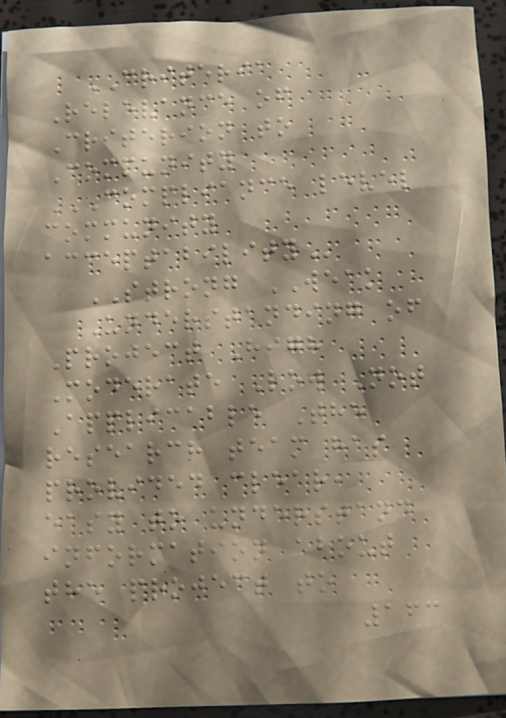CRITERIA
Relevance of
Criterion to
Community
COMPLIANCE LEVEL
COMMUNITY
ACCEPTABILITY
STRONG WEAK
Understanding of
Project High
Moderate Low Not
Applicable The
research team has
provided clear,
easy to understand
information about
the project to
163
